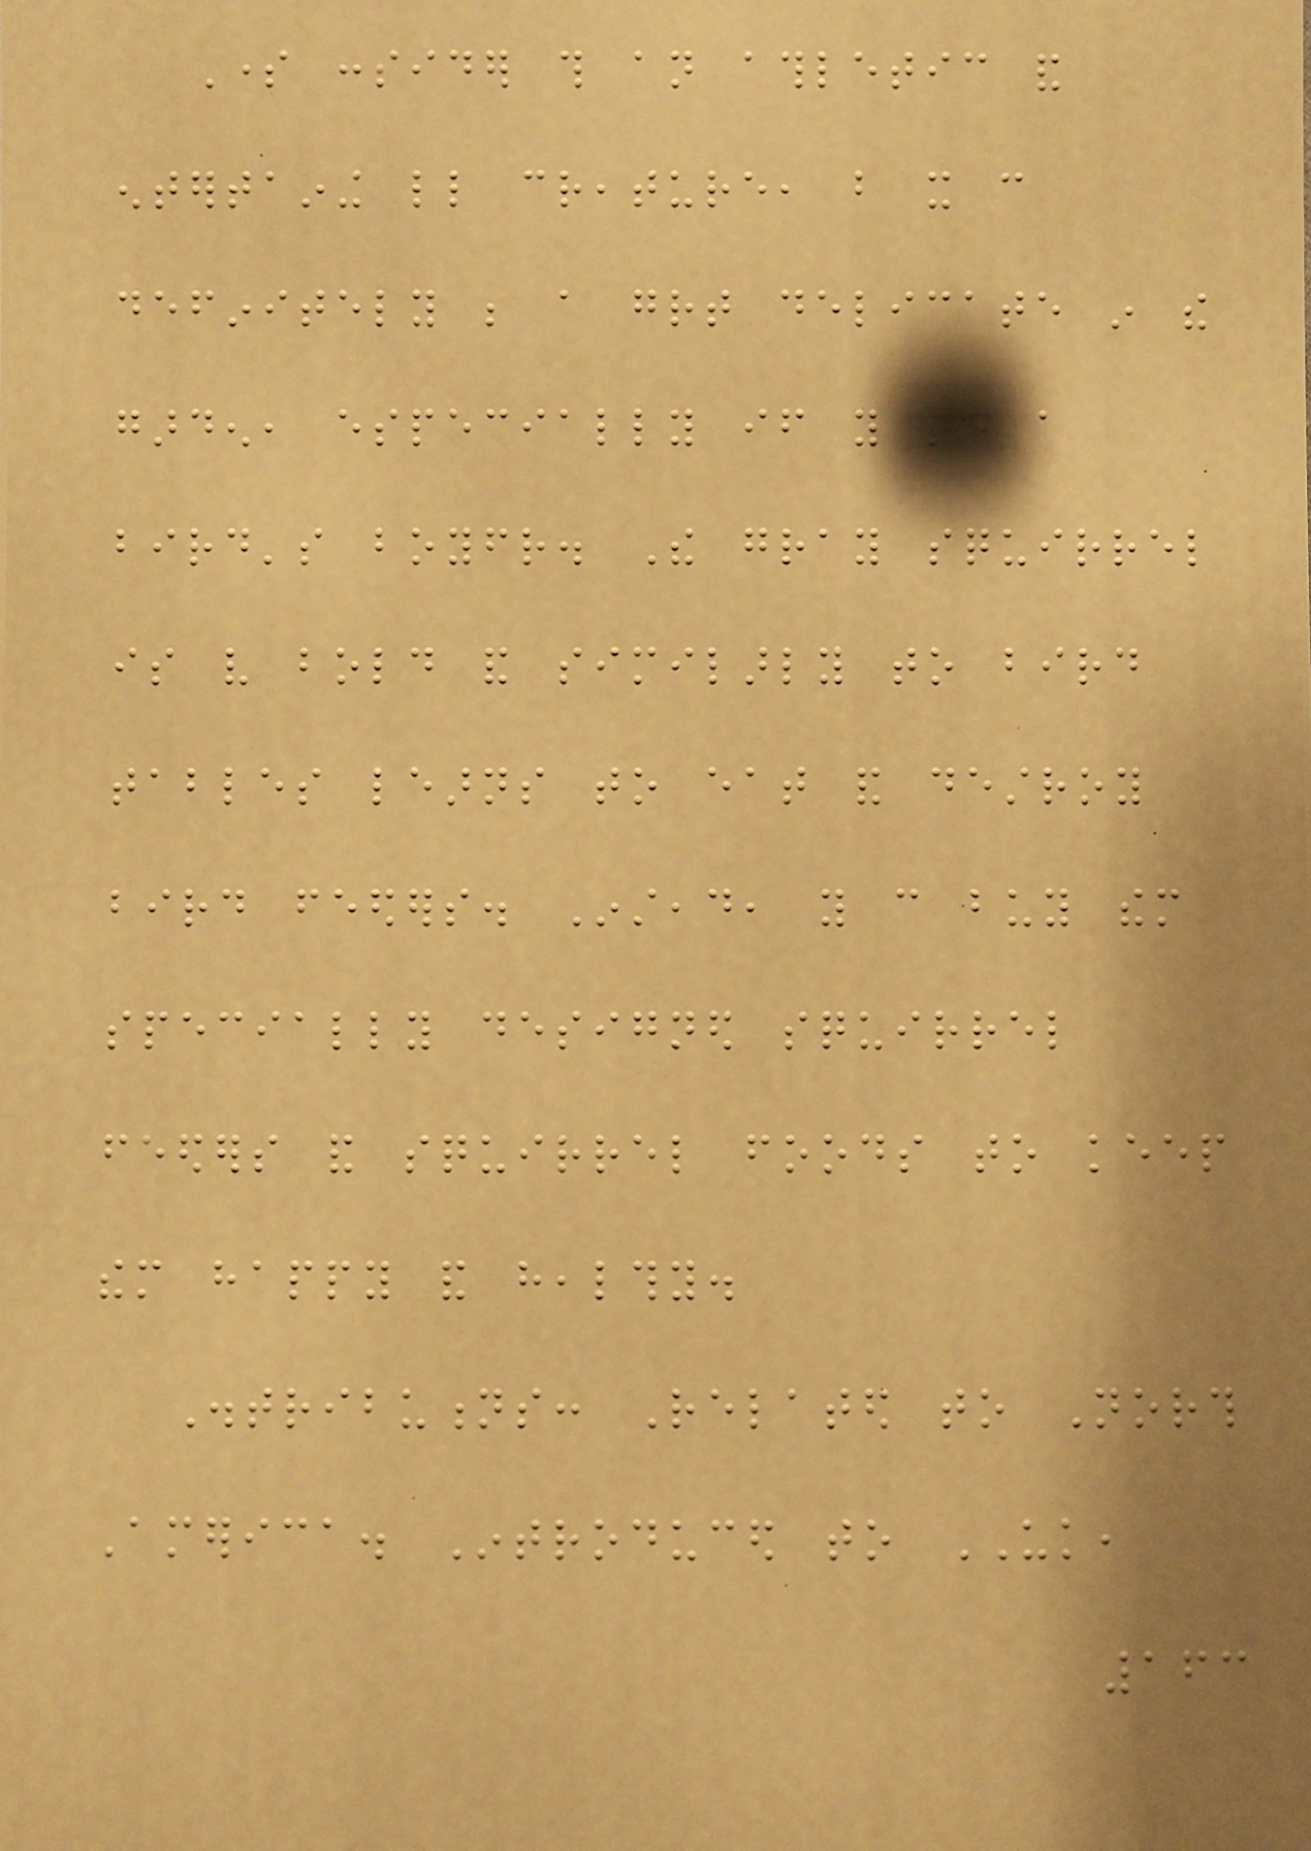Some consider this an athletic and
entertaining little creature, but it can
definitely be a great delicate in the
garden, especially if you are a
bird's boyfriend. The gray squirrel
is very bold and similarly to bird
tables learns to eat and destroy
bird feeders. Instead, you can buy them
specially designed squirrel
feeders and squirrel foods to keep
them happy and healthy.
Distributions: Related to North
America. Introduced to UK,
163
